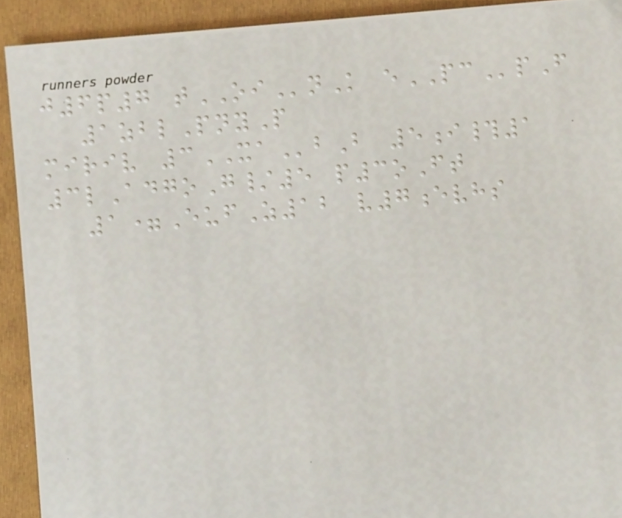j6p7 tOInK ePCpF
1zblPnyP
miriv 3XAbB 5i#1
3lAdgoG/5 p3oFt
1=EufZ12 v7evhs
